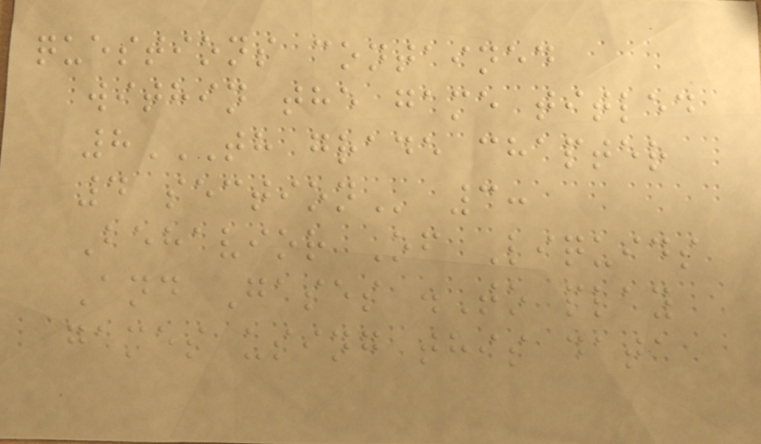questions contained
within the game titled
8TH GRADE CHAPTER
4 SECTION 3:
Behavior Of Liquids
And Gases .To play
games using this data
